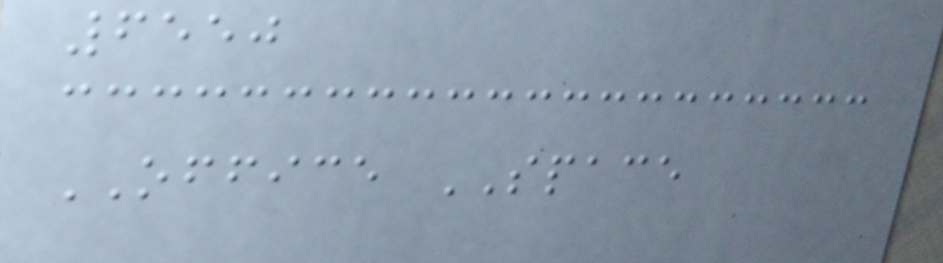6550
OFFICE SPACE
